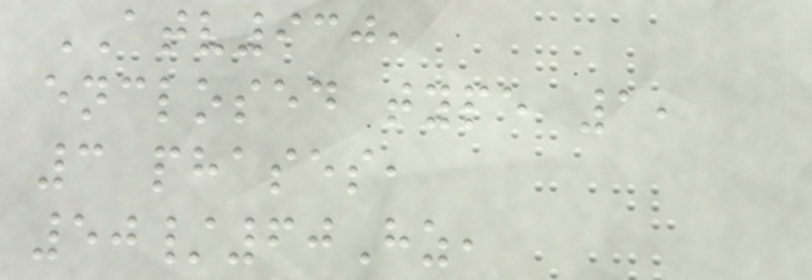ATV930,
enclosed type 1,
3 phases,
50/60Hz,
